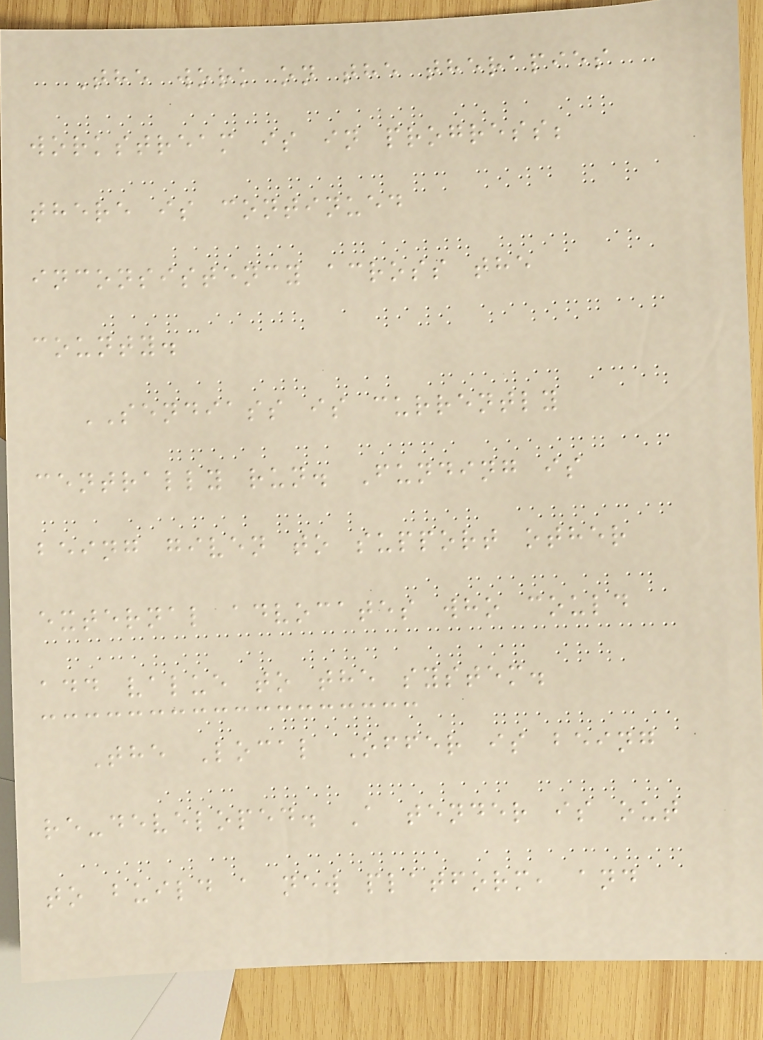The work on the therapies
workstream is in progress;
there is continued
inconsistency across the
county.
SENDIASS is currently
centrally run. Funding is
being given to support other
external advocates who could
add value to the system.
The Local Offer is being
re-developed. A tender is out
to build a new platform, and
